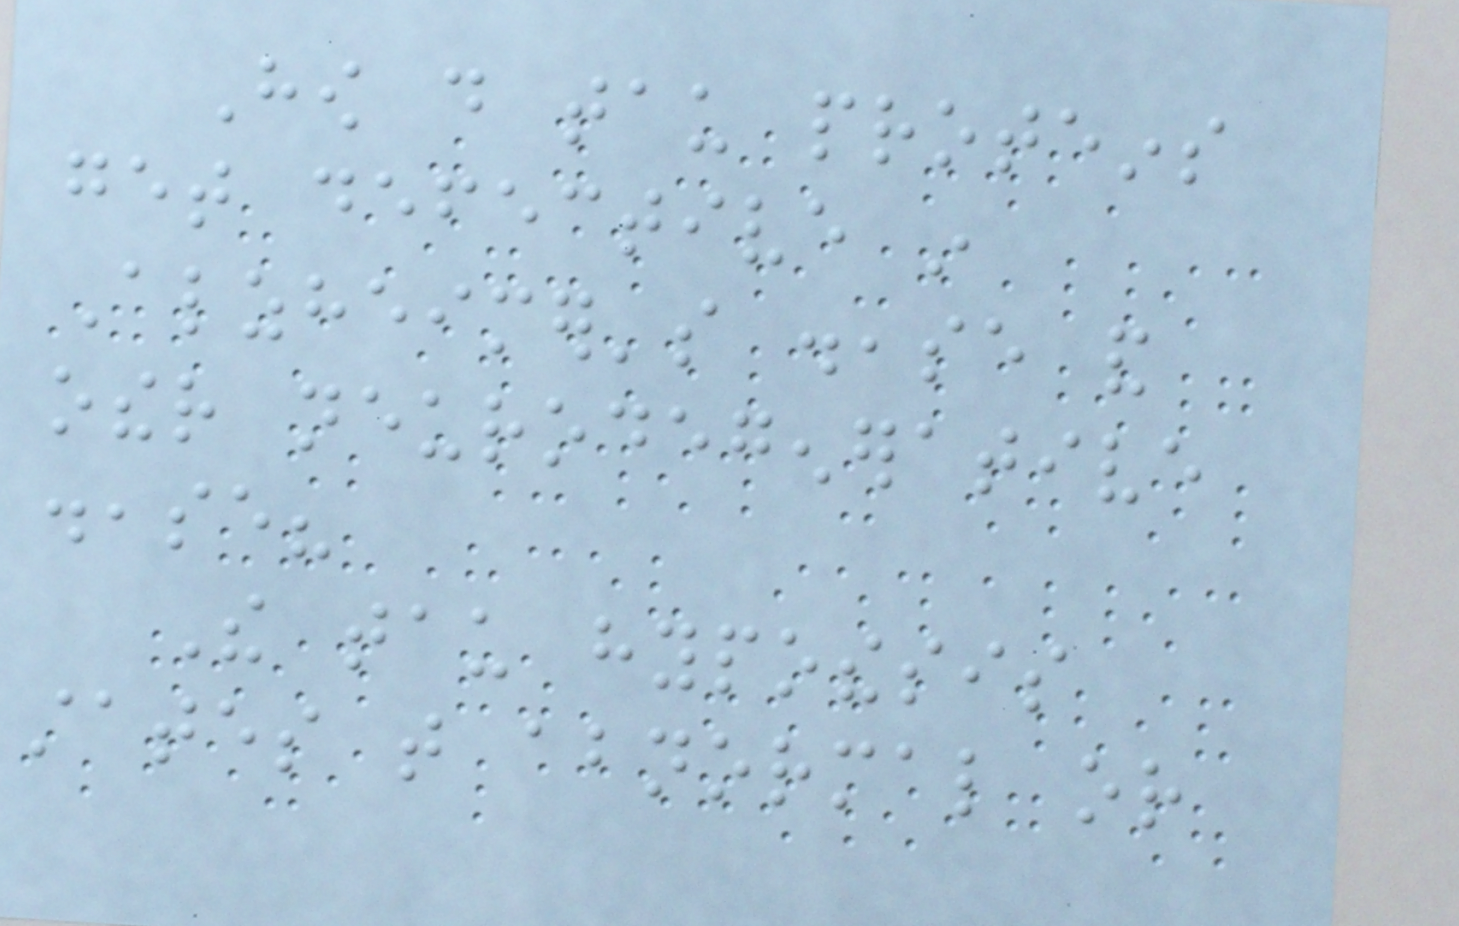How do tau proteins
get defective in
Alzheimer's disease and
other neurodegenerative
disease?
The tau hypothesis
states that abnormal or
